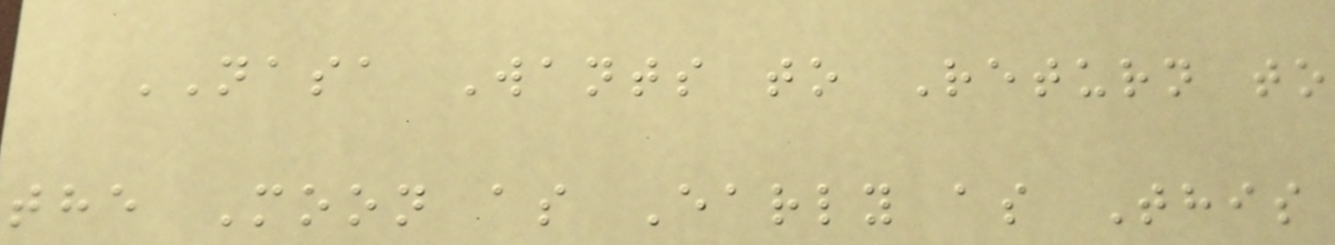NASA Wants to Return to
the Moon as Early as This
